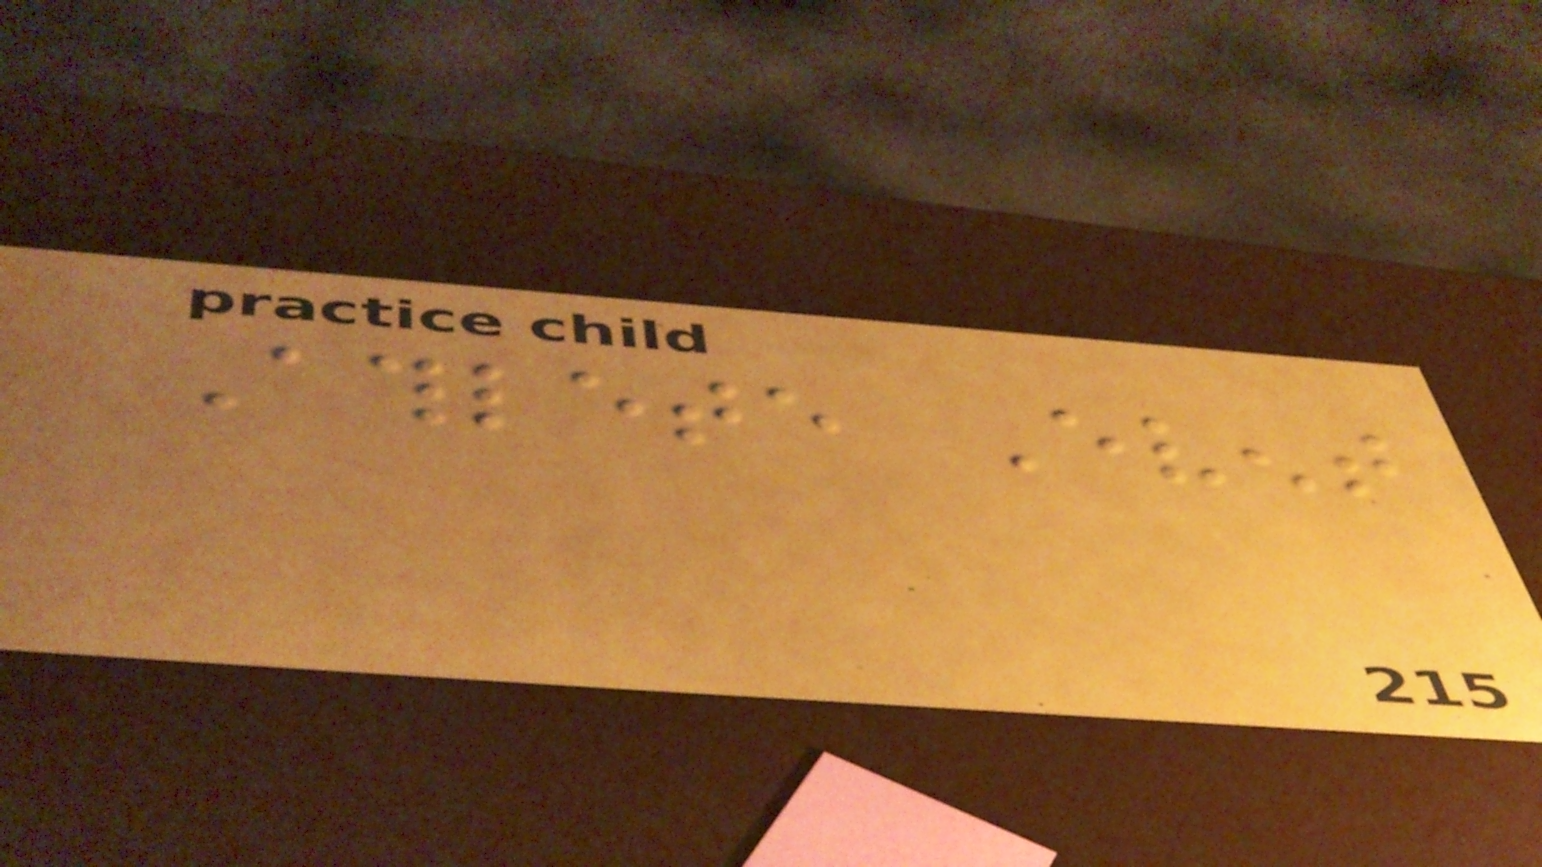Athlete Event
